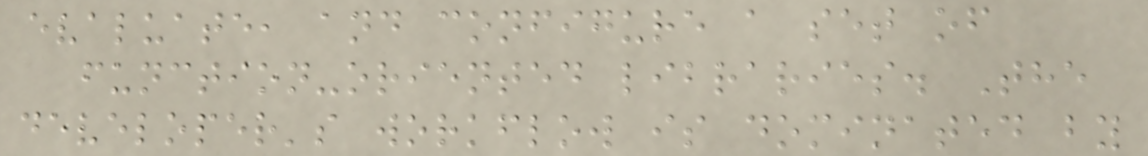evaluate, and configure a set of
function-oriented libraries. The
developer's workflow is dominated by
